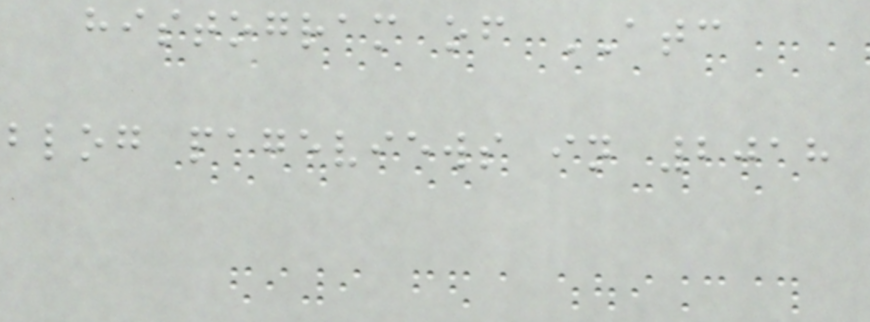histogram of ATC
blog pageviews in 2018
